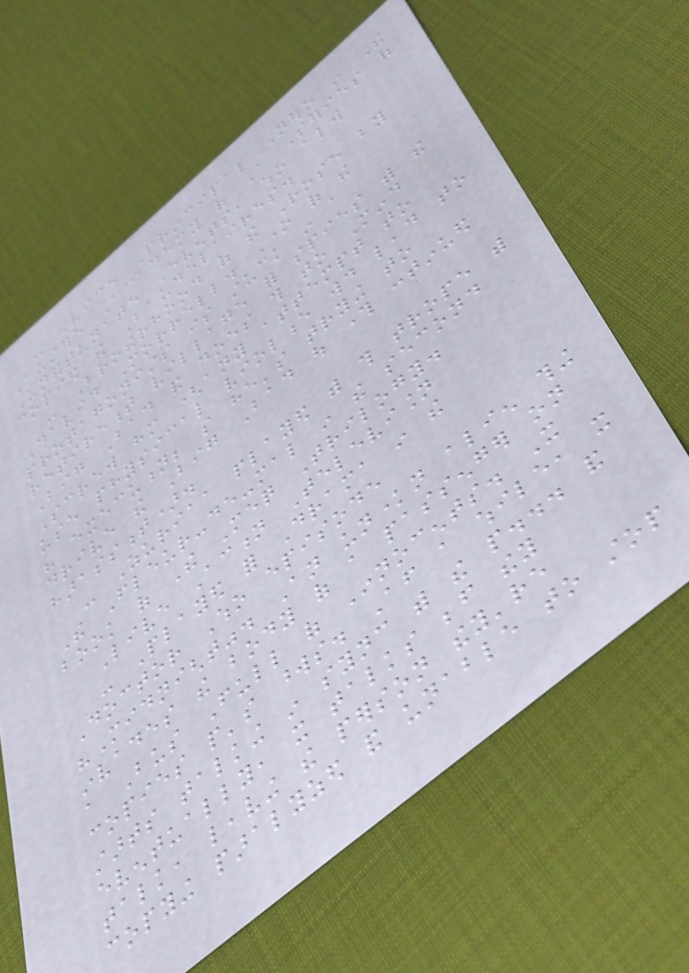- Vice Principal Nero in The
Austere Academy of A Series of
Unfortunate Events, who always
copied the Baudelaires.
- Brotherhood of the Rose by
David Morrell. One of the
protagonists is stuck in a
retirement village for spies with the
Big Bad and does this to Mind
Screw him (any attempt to
use physical violence would lead to
his execution; so he's trying to
drive the Big Bad out through continued
harassment).
- Zuriaa played with this trope with
The Fleur-de-mal in the second
book of The Meq Trilogy.
Live Action Television
- Played for Drama in the
Doctor Who episode
"Midnight". An unknown alien thing
invades the body of a passenger on
a Bus Full of Innocents. It
copies people's words. After a while, it
starts talking in sync with the people... and
eventually, it talks before they
talk, leaving the person they're
copying paralyzed and unable to stop
